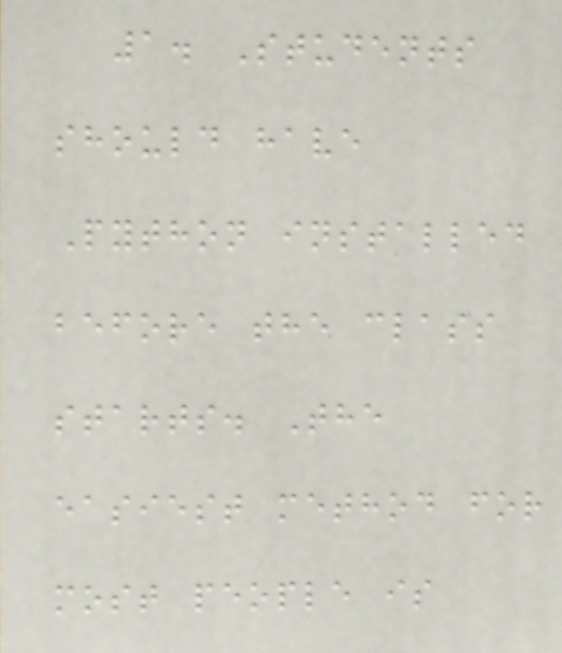1. Students
should have
Python installed
before the class
starts. The
easiest method for
most people is
